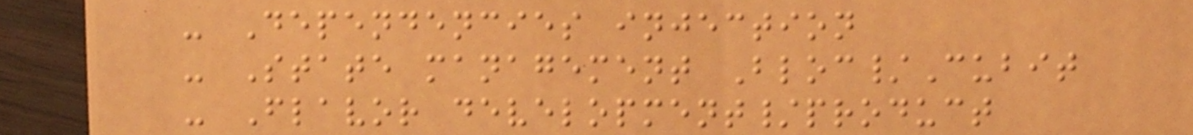- Dependencies injection
- State management Bloc/Cubit
- Flavor development/product
